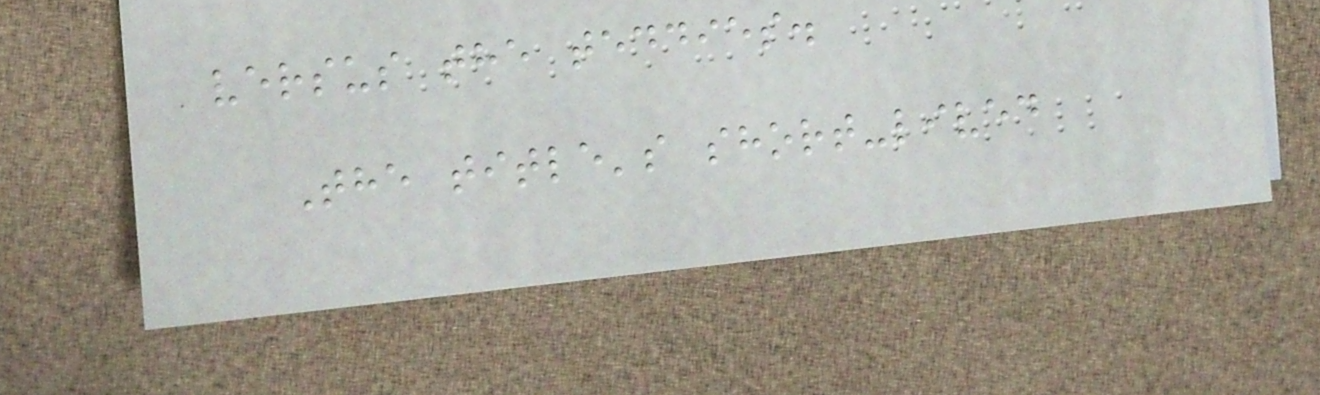versus the teddies.
The title's short-lived
